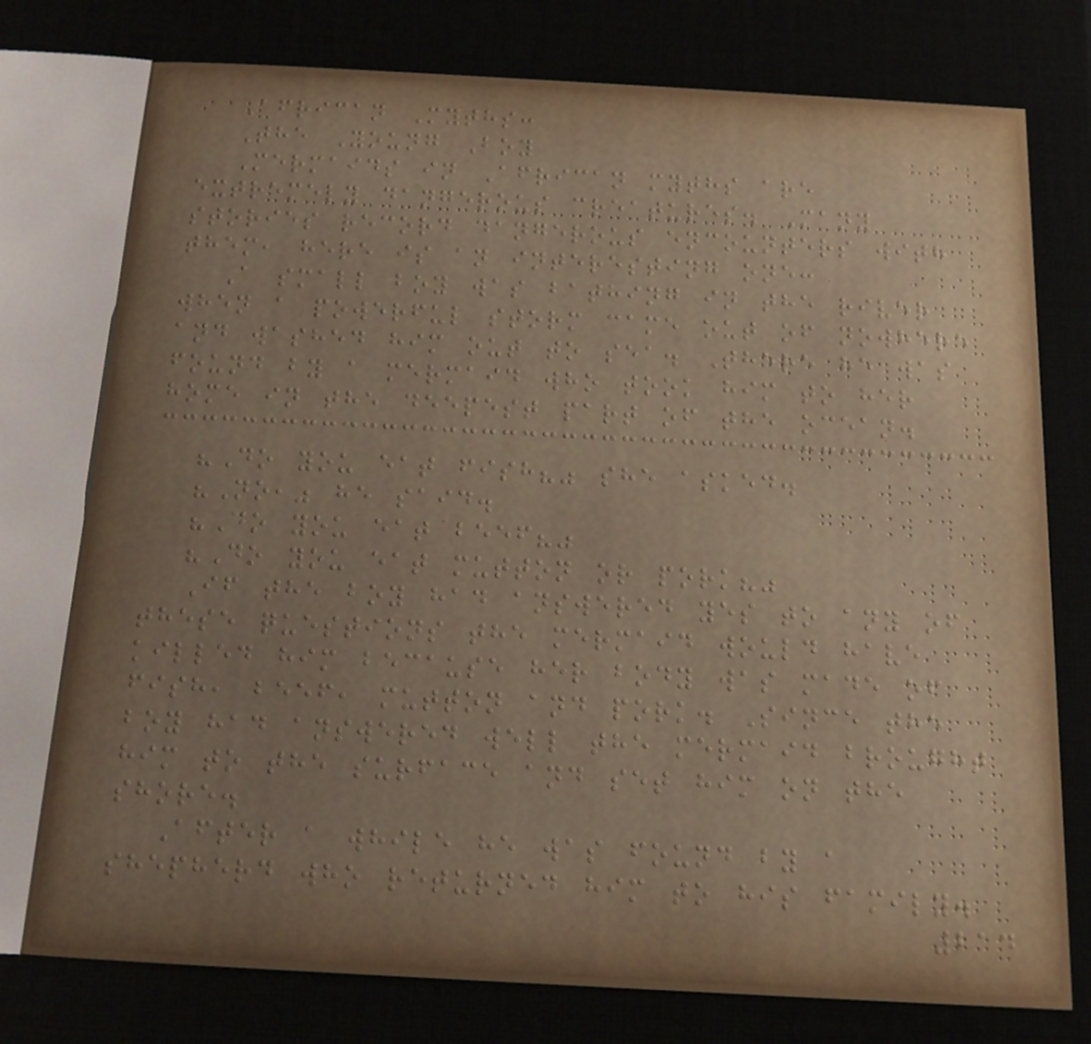African Myths:
The Young Boy
Mermaids in African myths are
extremely dangerous creatures. Many
stories record dangerous encounters with
them, here is an interesting one:
A small boy was bathing in the river
when a powerful storm came out of nowhere
and washed him out to sea. There he was
found by a mermaid who took him to her
home in the deepest part of the ocean.
"Do you eat fish?" she asked.
"No," he said.
"Do you eat beef?"
"Do you eat mutton or pork?"
If the boy had answered yes to any of
these questions the mermaid would have
killed him because her body was made of
fish, beef, mutton and pork. Since the
boy had answered well the mermaid brought
him to the surface and set him on the
shore.
After a while he was found by a
shepherd who returned him to his family.
214
